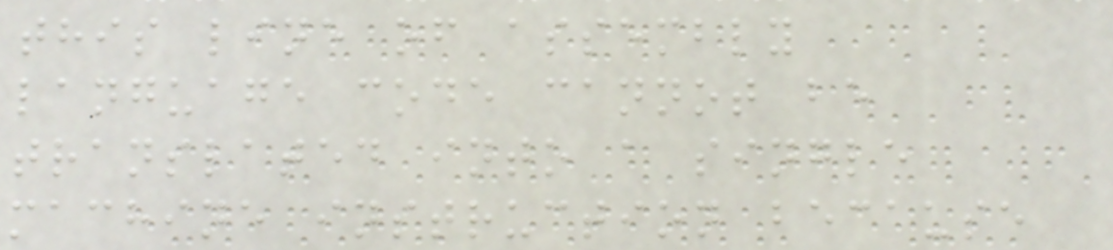this line of assembly
language code cannot be
translated into a single
machine instruction because
